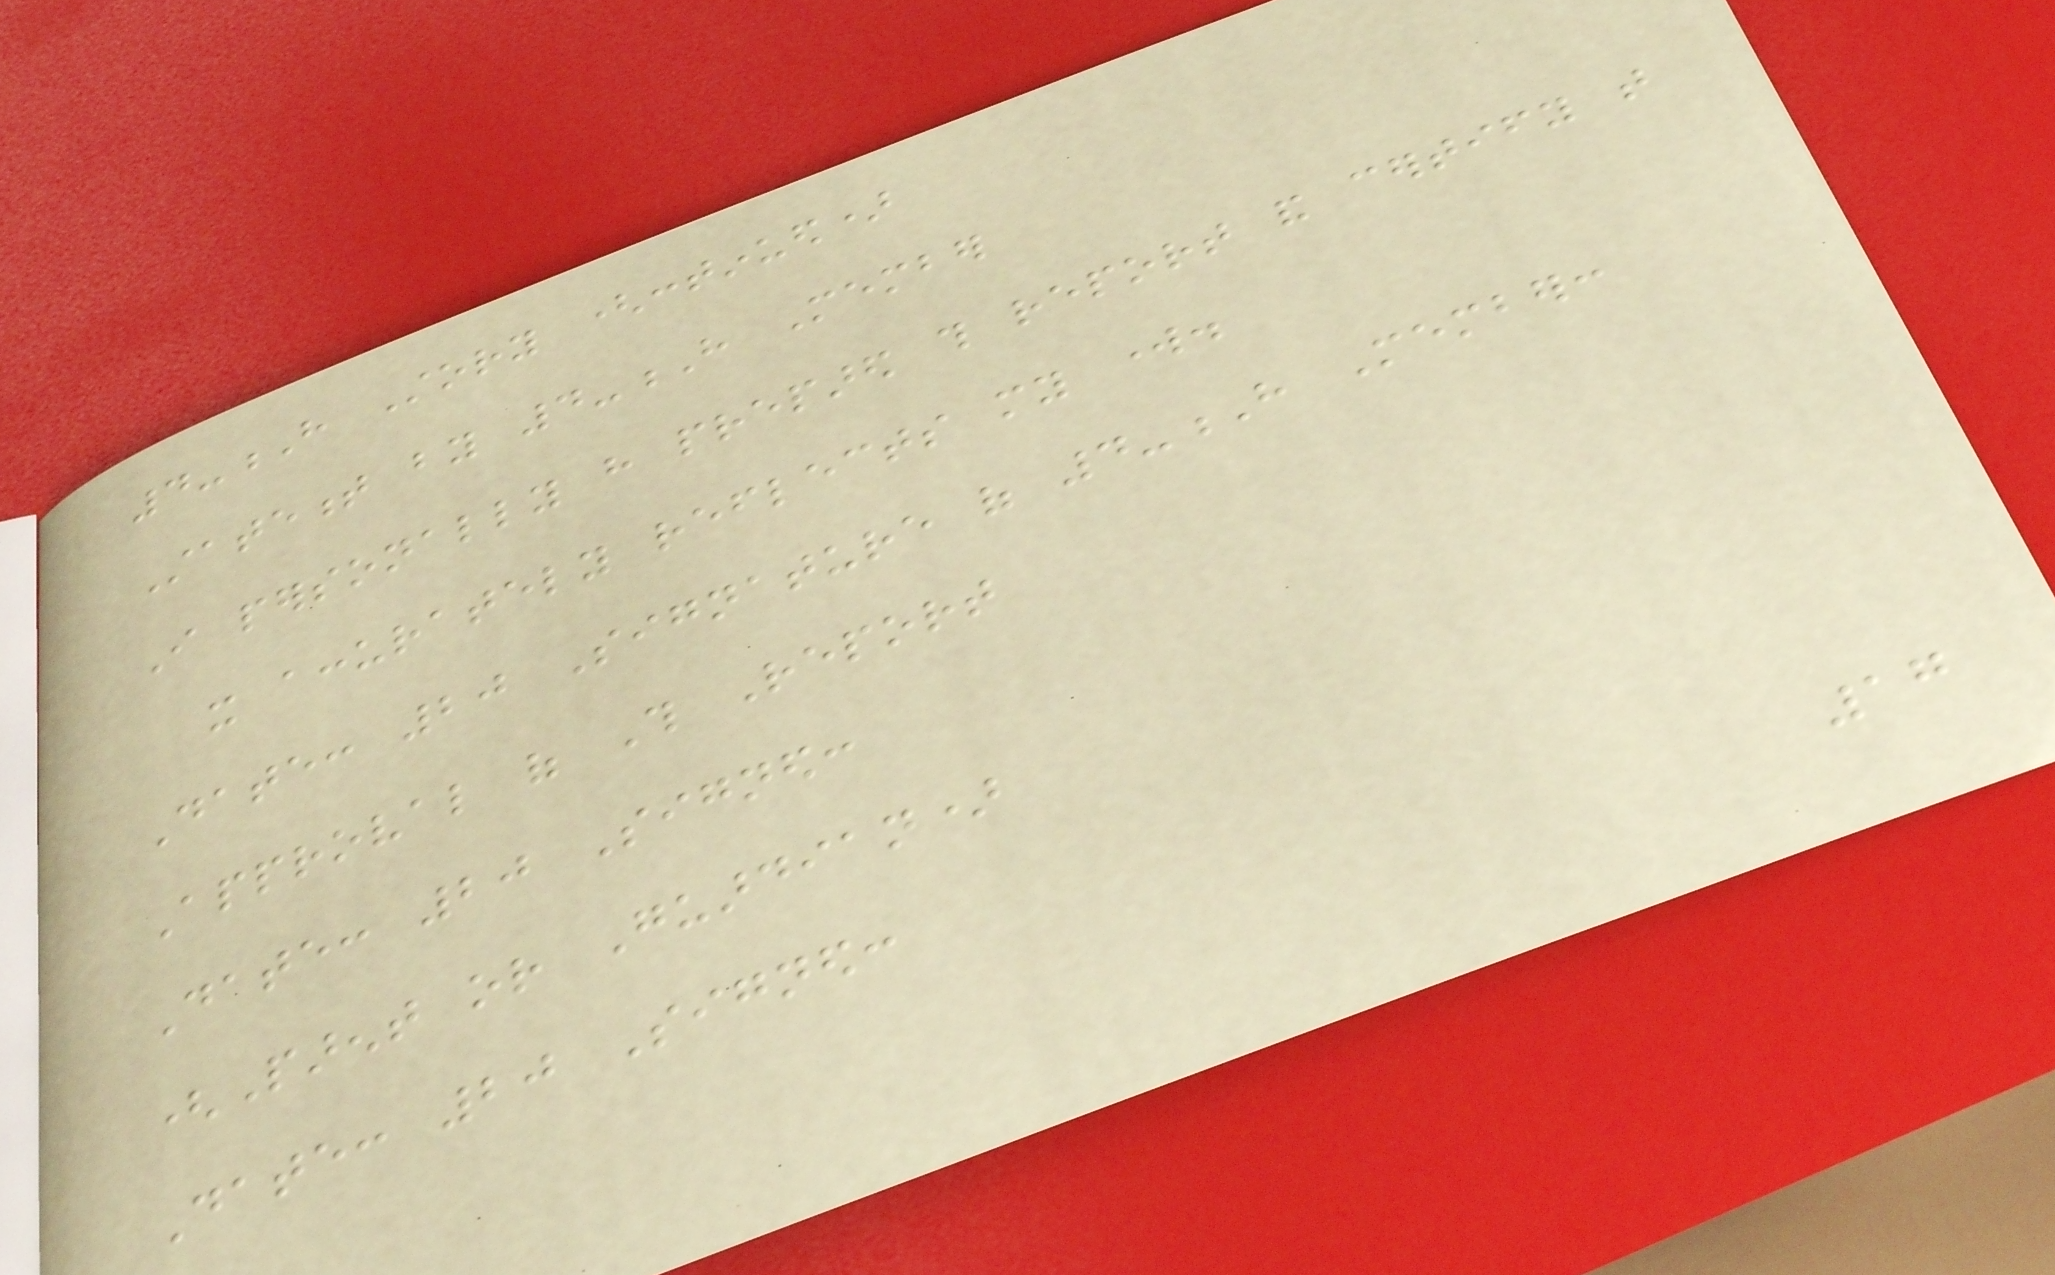4-H Story (continued)
Statement by 4-H Member
I personally have prepared this report and certify that
it accurately reflects my work.
Date: 20 Signature of 4-H Member:
Approval of This Report
Date: 20 Signed:
(Parent or Guardian)
Date: 20 Signed:
17
